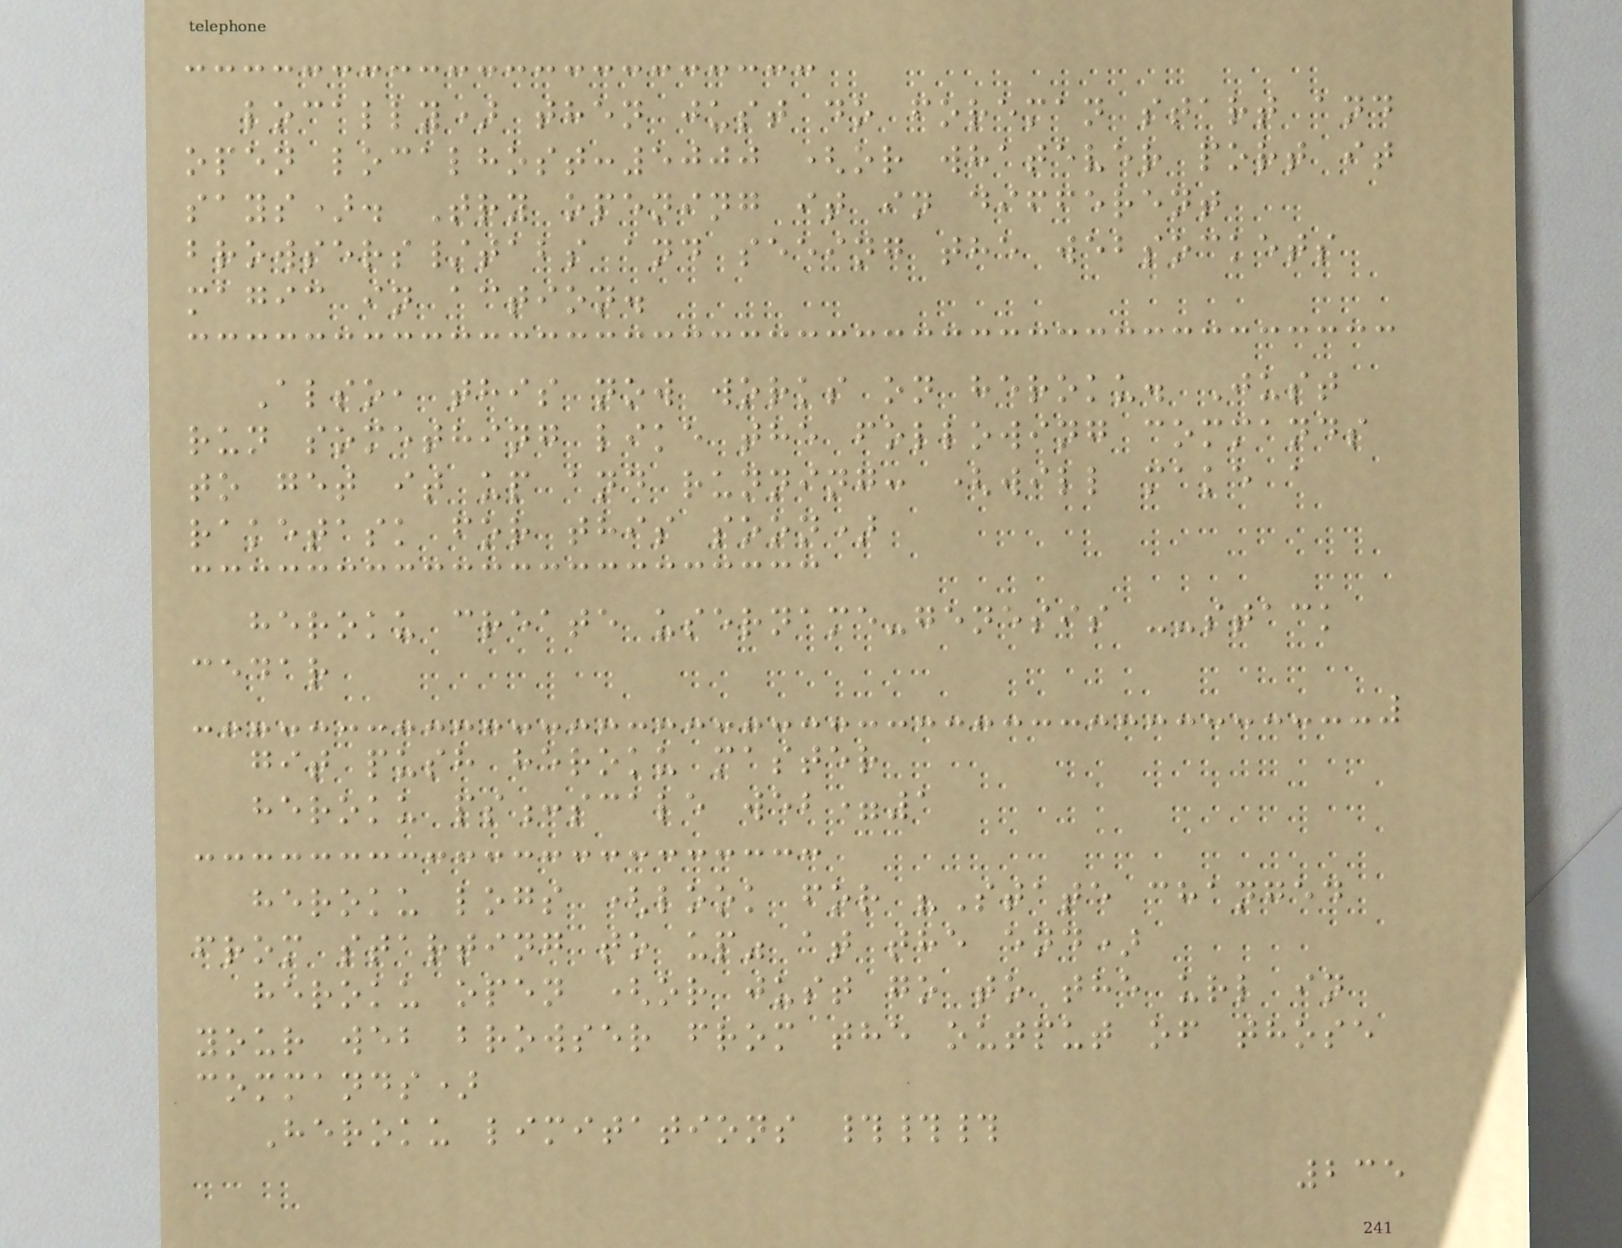locally) then just do foreman start and
open localhost:5000 (or whatever port it
says). Try opening it in different
browsers/tabs and seeing the websockets
magic in action.
Also, this now works on heroku. Just
run something like the following commands
to get it up and running: (will make a
raketask for this soon)
heroku create username-genesis --stack
cedar
git push heroku master
heroku ps:scale web=1
heroku logs (look for "State changed
from starting to up" at the end)
heroku open (or just go to the url in
your web browser from the output of those
commands)
Heroku limitations ###
235
